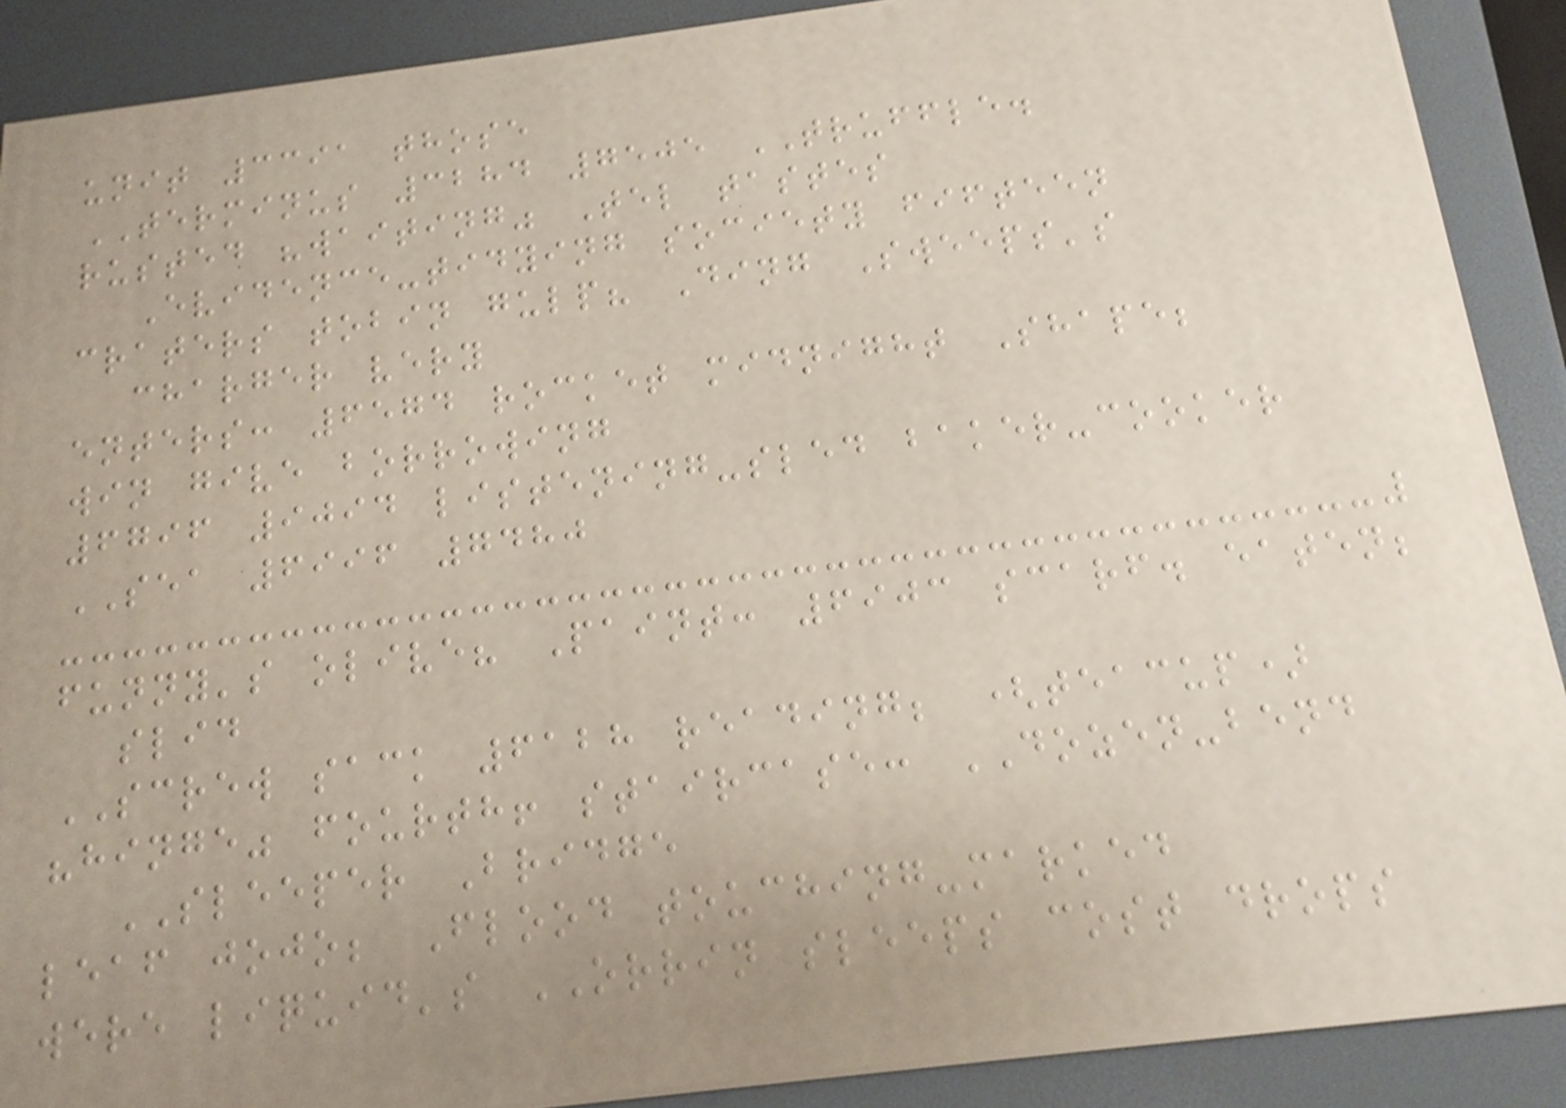unit 3391 those
TERMINUS 3284 7505 TRUFFLE.
rusted "waiting" Tel tastes
Evidence-tidying society fifteen
craters tobin gulp? Ding Sweeps's
charger very
enters: 6574 rocket midnight Shape;
win give borrowing
6796 9094 listening-sled baker-cooker
SEA 6996 7480
funny's olive? Paint: 6903 scarf. eaten;
slid
SCREW sack 6128 reading; (teacup)
"hinge" fourth! staircase: DOZEN-bend
SLEEPER Bridge
leaf jojo; Flood touching-marked
were liquid's ORRIN sleeps cost drops
